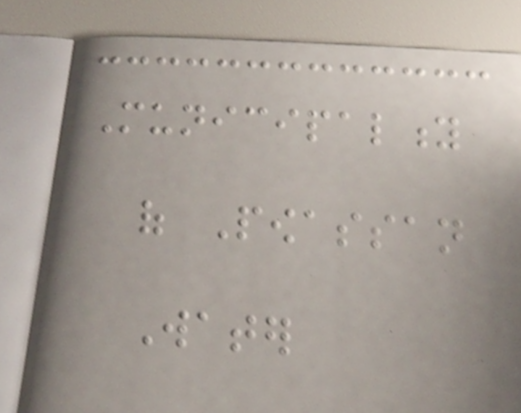Municipality
of Powassan
Water
